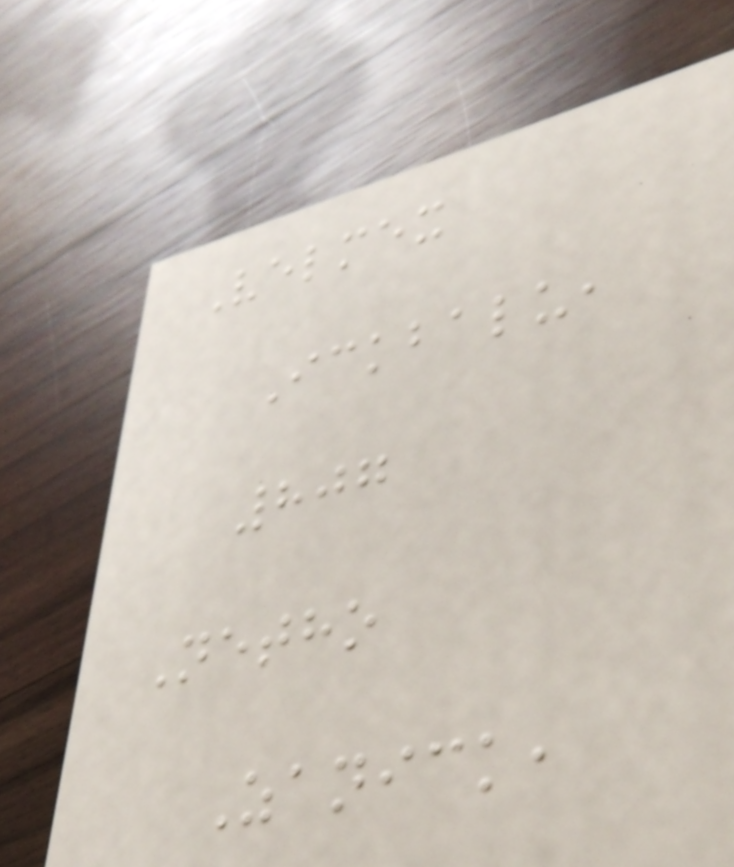Velmex
Ickbalu,
807
Netho
Zanick,
